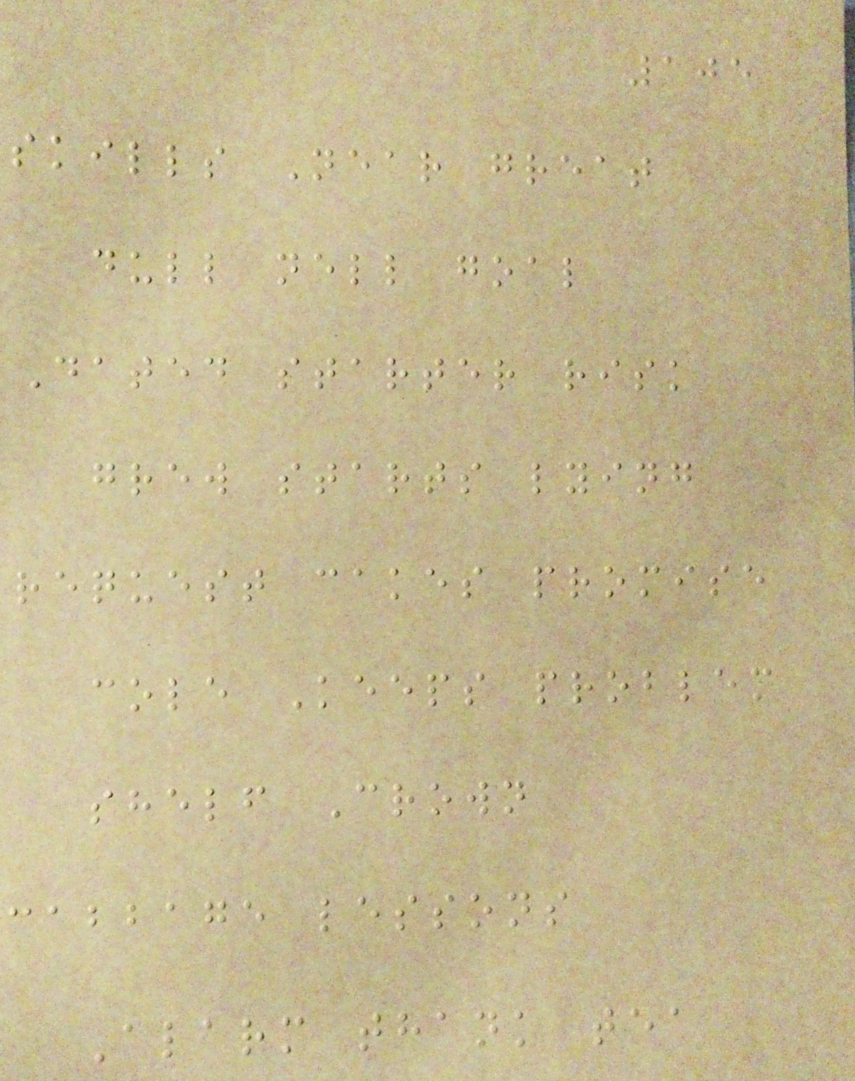105
skills Near great
dull nell goal
Dated starter risk
grew starts lying
request cakes promise
cole Keeps problem
shelf Crown
cabbage lessons
Alarm thank tea
